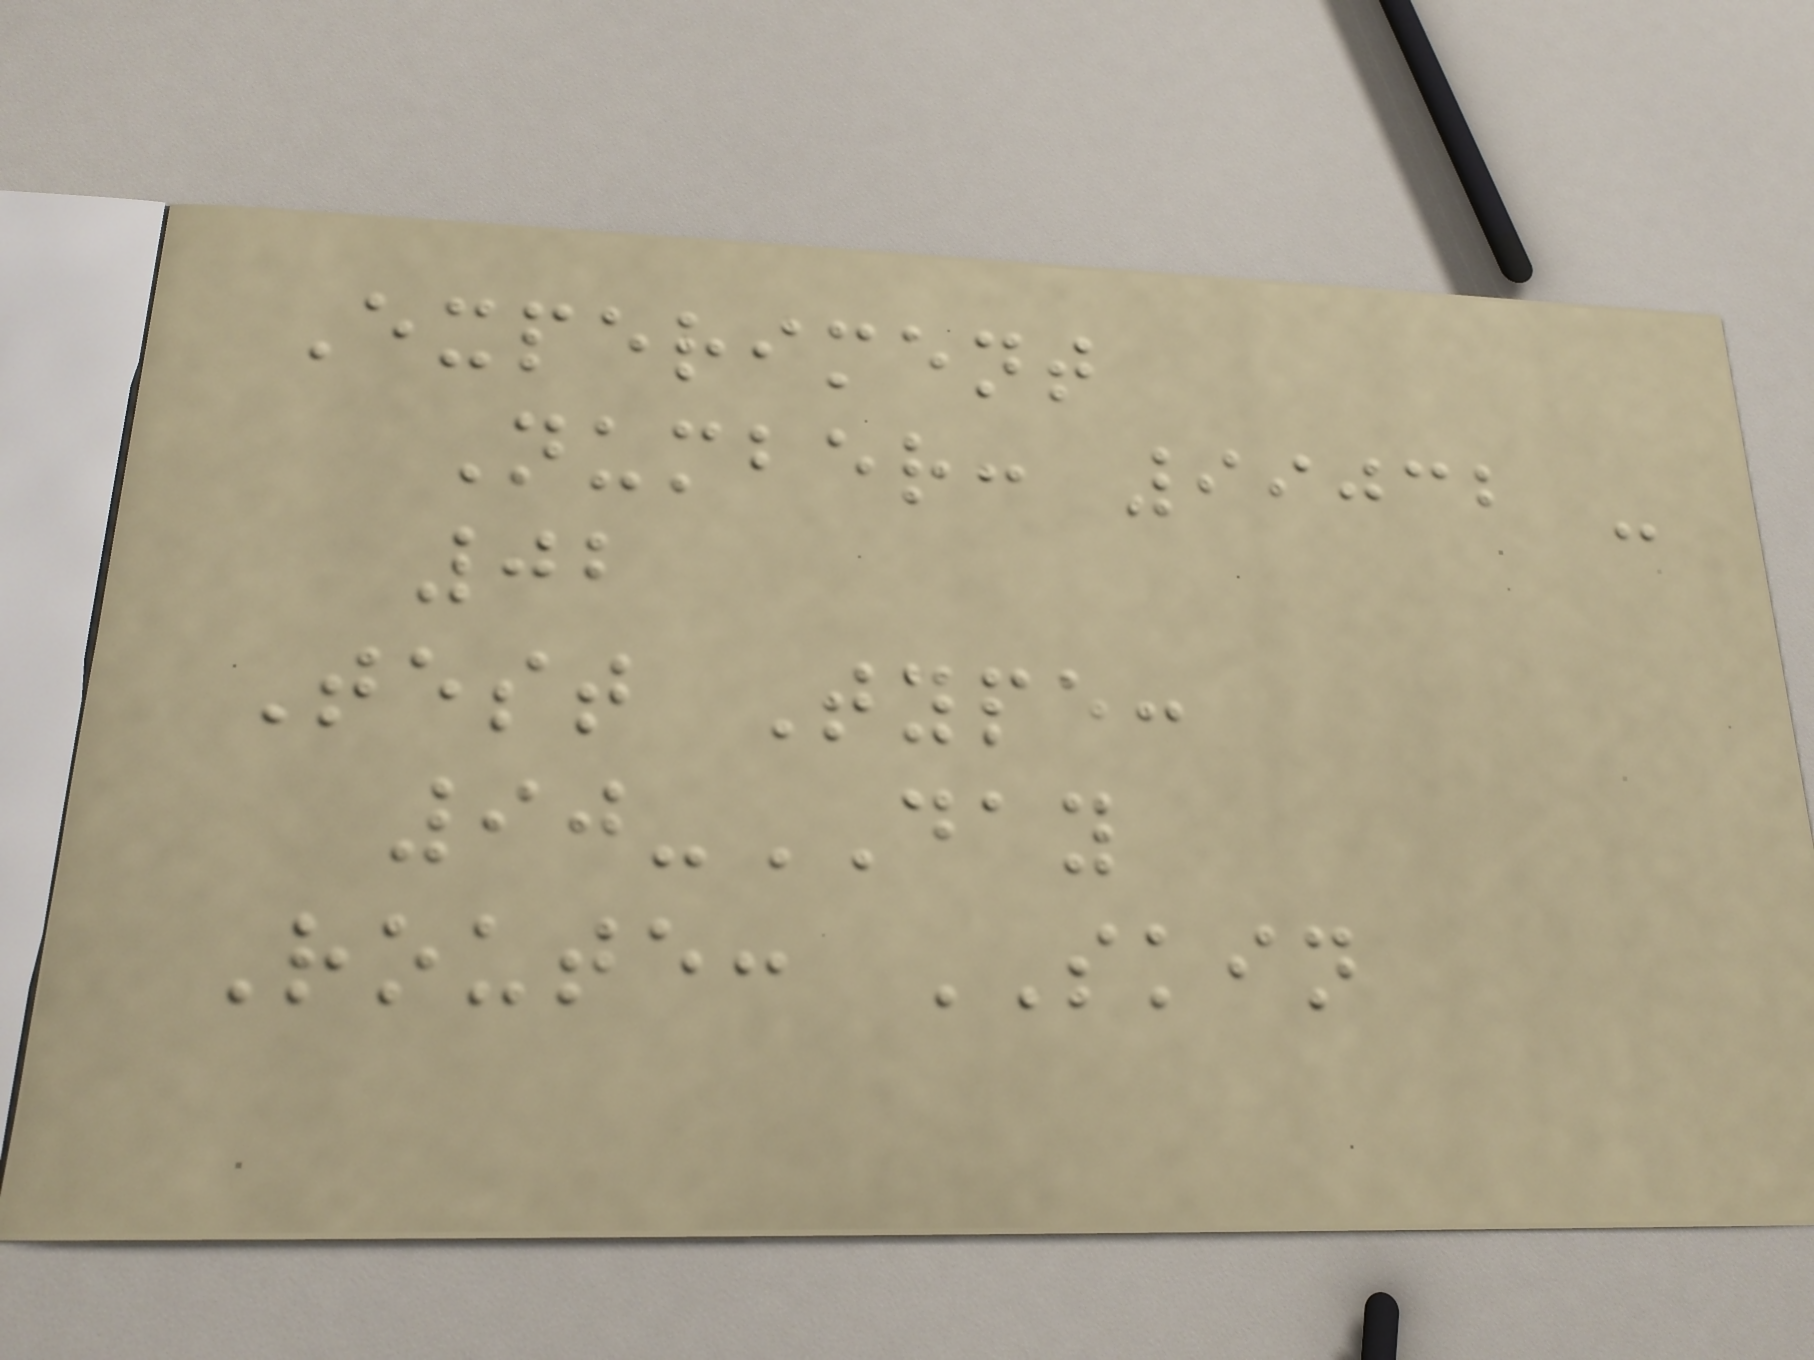Experiment
Number: 99032 -
02
Test Type:
90-DAY
Route: SKIN
